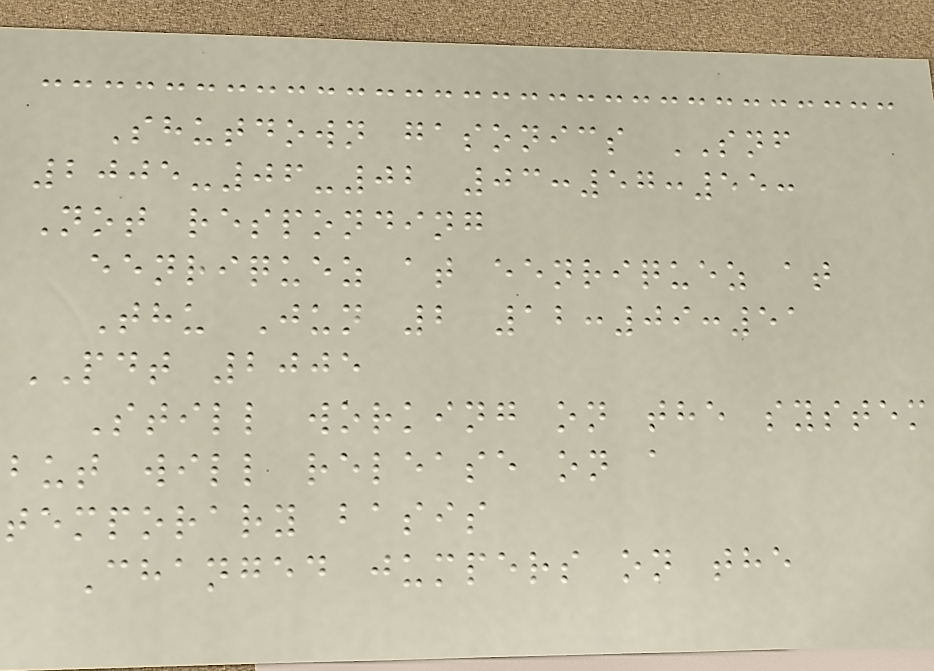Shutdown gasonics SNF
2005-06-02 03:57:55:
Not responding
eenriquez at eenriquez at
Thu Jun 2 12:09:51
PDT 2005
Still working on the system
but will release on a
temporary basis
Changed jumpers on the
